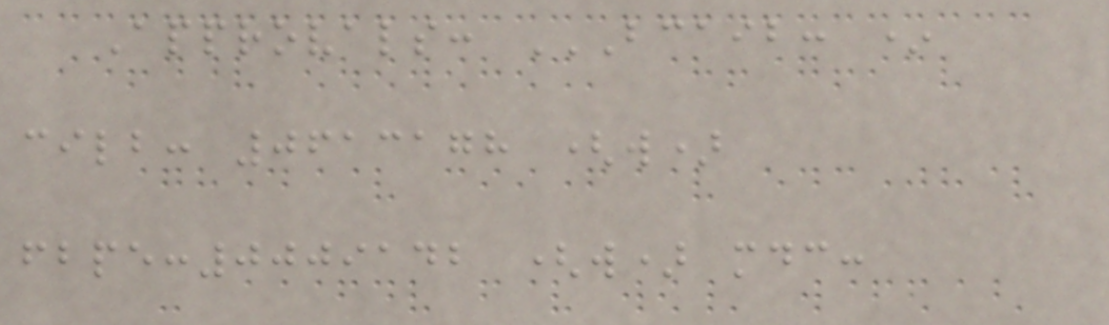Approvals: BCAIB: *
CILB: 0613178 (W)
FBPE:0009142 (W) MDC:
